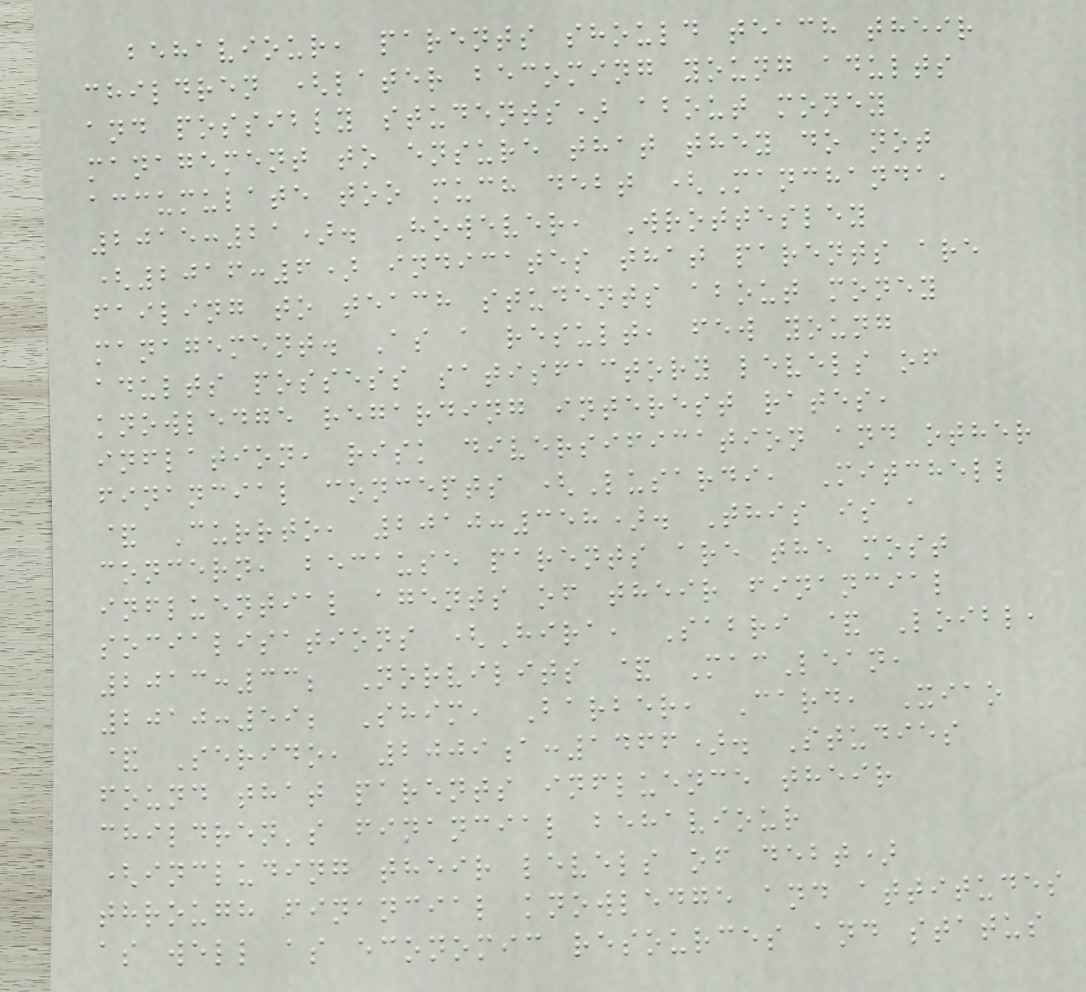behaviour, parents should teach their
children (later becoming young adults
and possibly students) about money
management to ensure that they do not
accumulate too much debt (Manchanda,
2015:21). However, Wrottesley
(2016:6) indicates that parents are
failing to teach students about money
management. As a result, few young
adults possess satisfactory levels of
knowledge regarding interest rates,
inflation, risk diversification and other
financial concepts (Lusardi, Mitchell
& Currto, 2010:358). This is a
concern, because parents are the most
influential agents of their financial
socialisations (Hira, Sabri & Loibl,
2013:33; Norvilits & MacLean,
2010:59; Shim, Barber, Card, Xiao
& Serido, 2009a:1466). Studies
found that parents influence their
children's financial behaviour
(including their levels of debt)
through financial knowledge and attitudes
as well as economic resources and status
